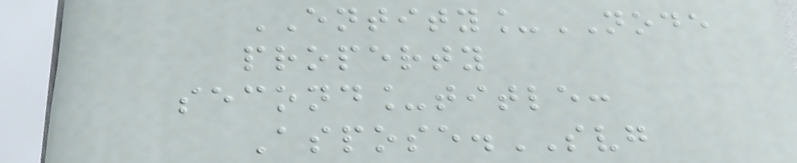ENTITY_NODE
property
second_title:
Aspose.SVG
